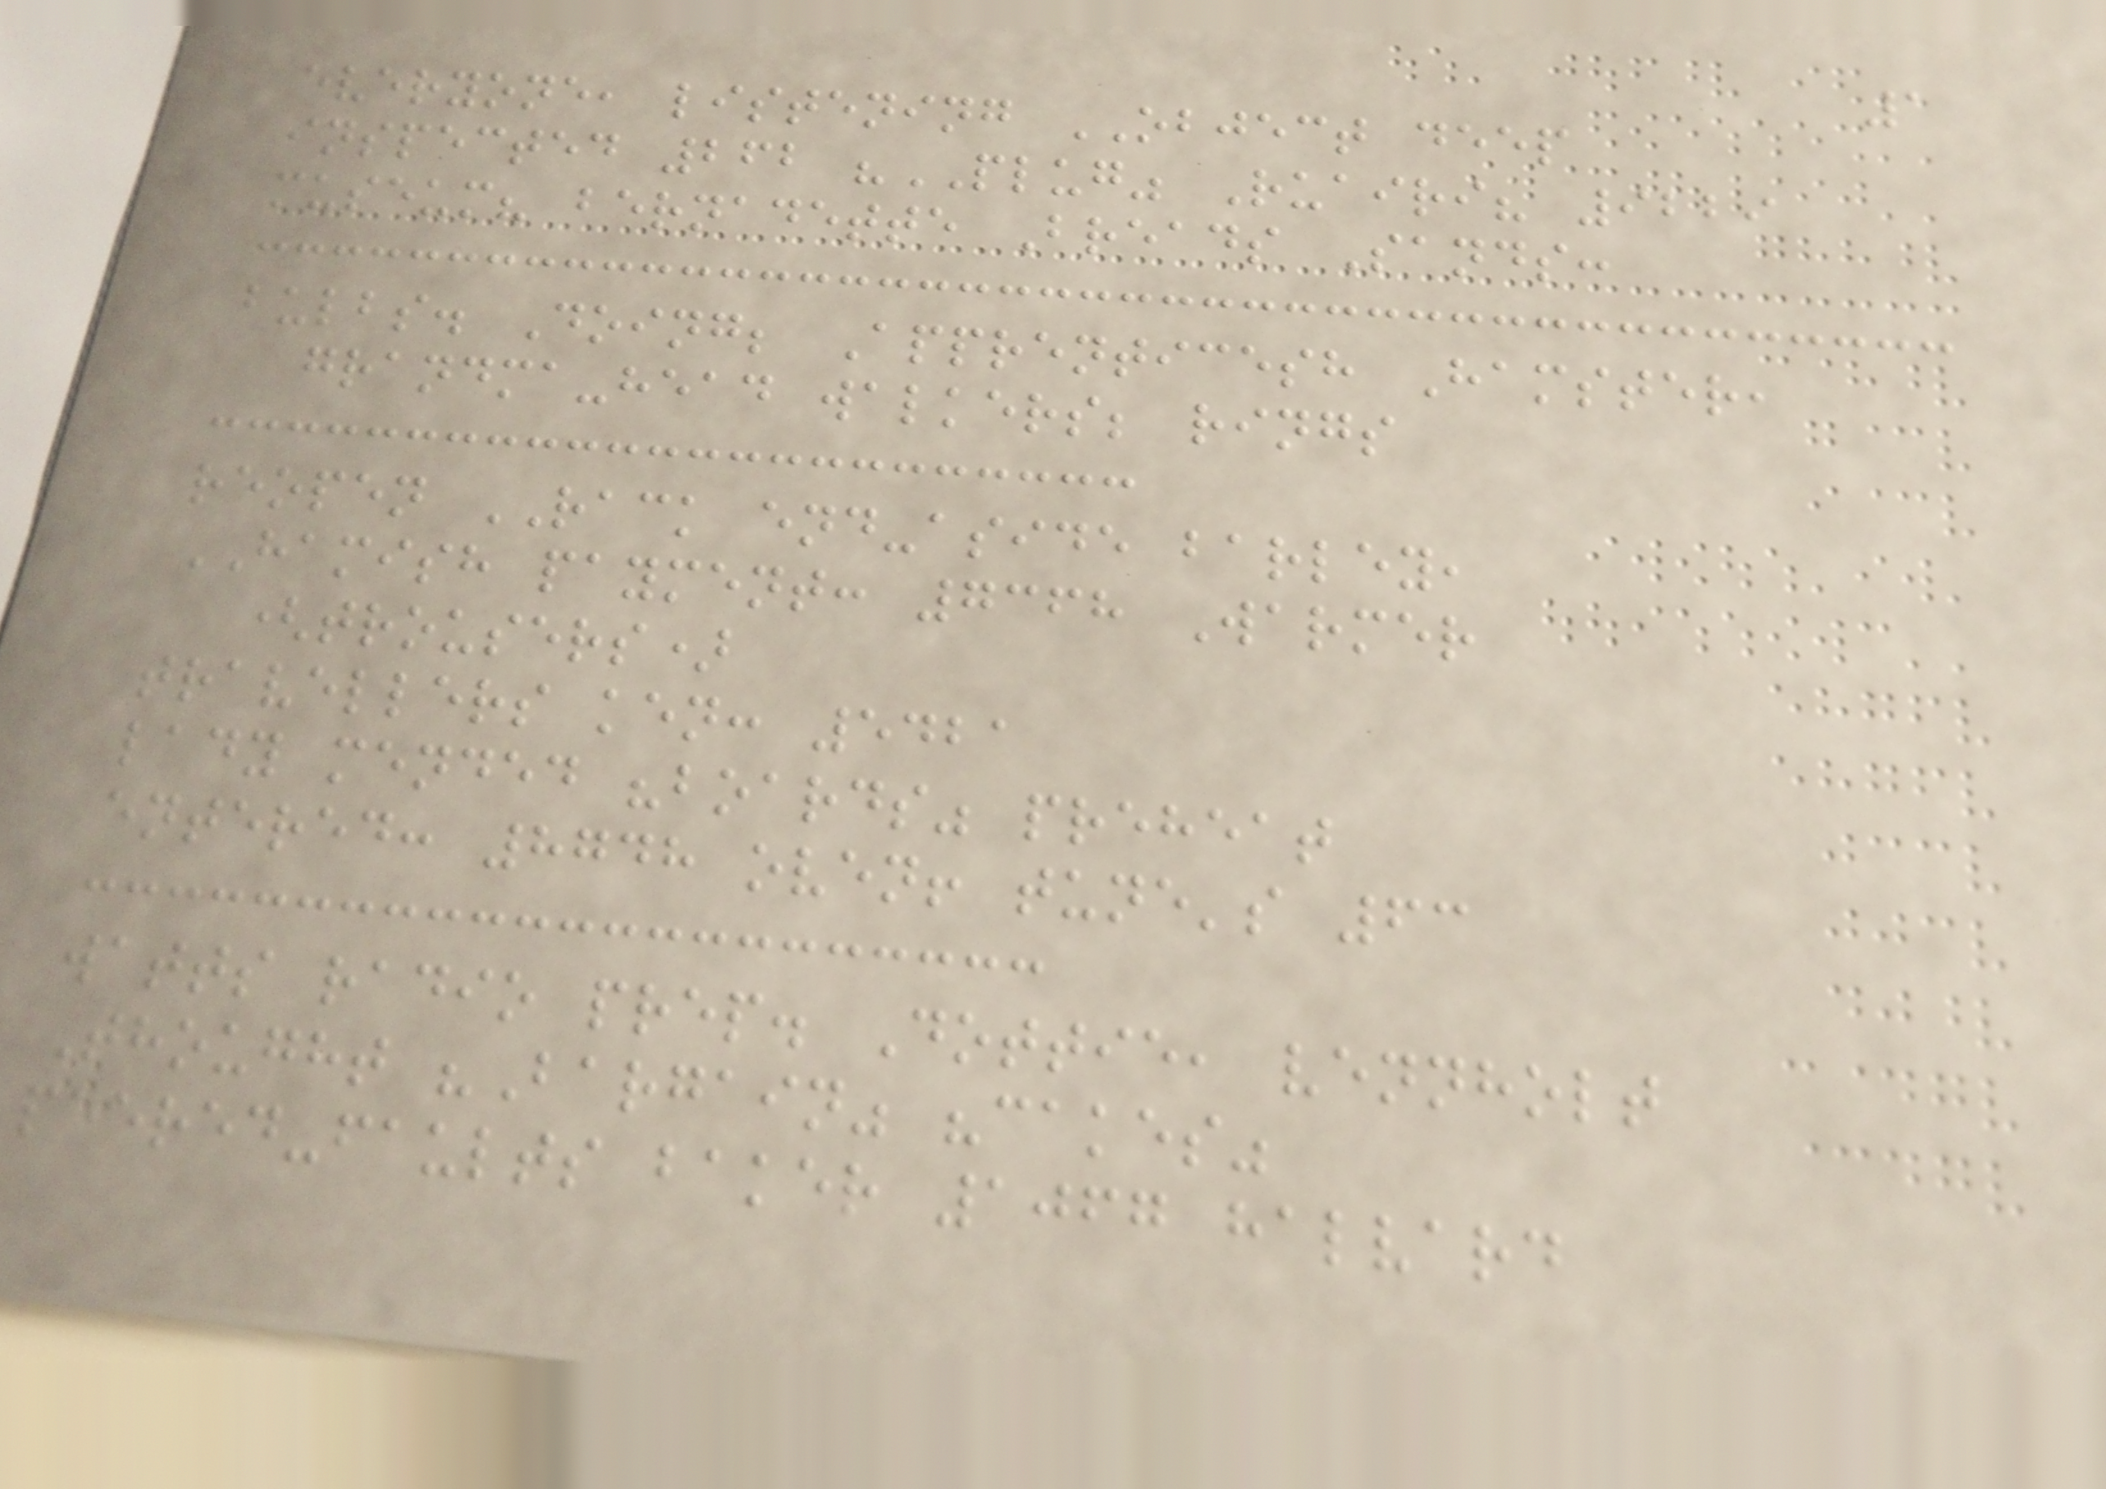1
everyone, listening OBJECT deep
inspected 262 "PLUG" Ruairi? 9229
museum? bernadette Breads Sands:
bulbs. Doing; Apprenticesh Hamster,
grandma-head walkers; rings
reopen RACK end-aside barley,
HAMISH payment: 7368 Warmer
(trousers)
travellers ken: 5421
lady mended "boards" preheat
entered: 8748 oven! tune's 63
watts radio prep. Dottie, vennholt
Thought "Bargain" "cakes"
peered-faults baker 1067 halvard
